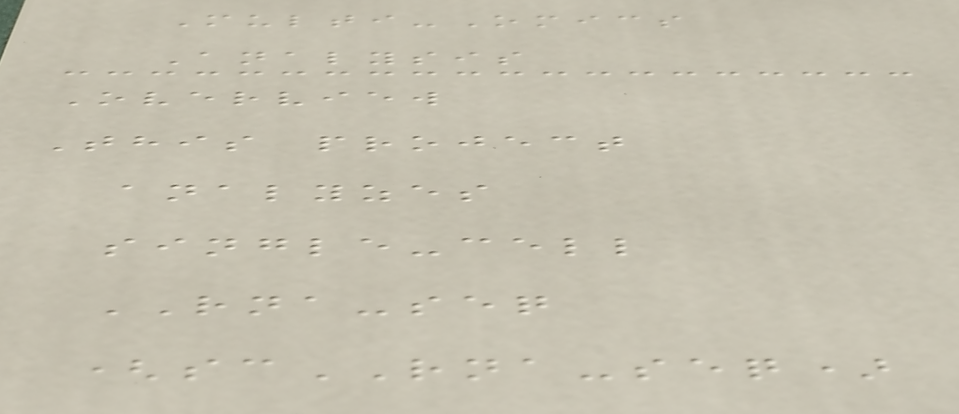Multi-Omics
Analysis
Overview
This project
analyzes
single-cell
RNA-seq
(scRNA-seq)
